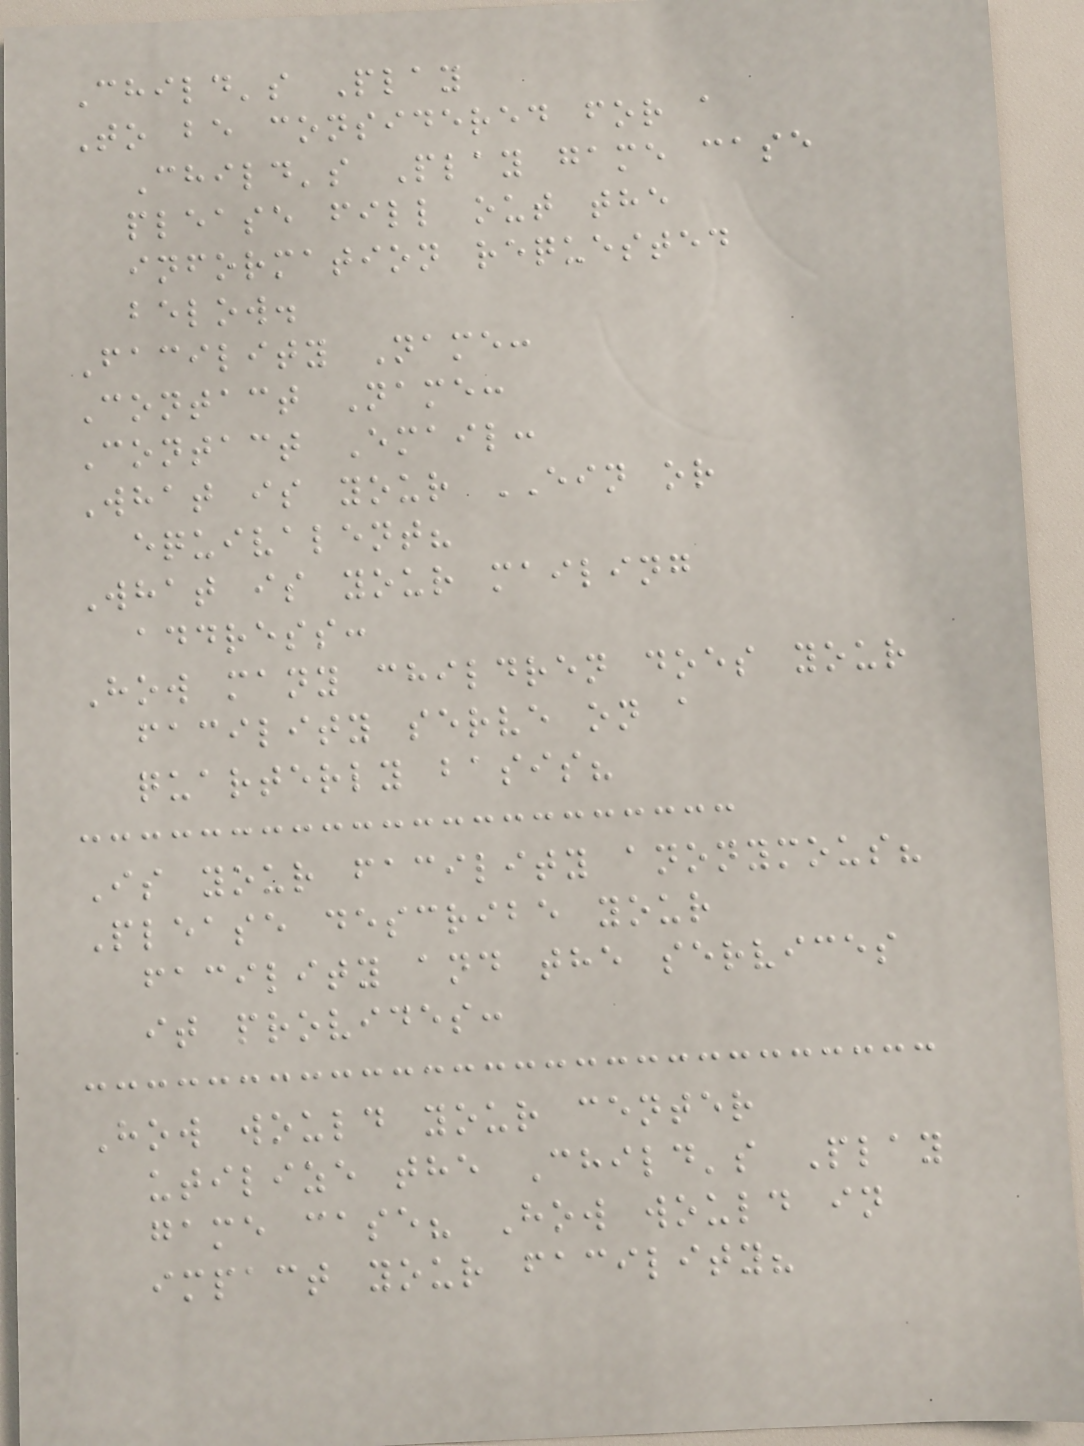Child's Play
To be considered for a
Child's Play game case
please fill out the
information requested
below.
Facility Name:
Contact Name:
Contact Email:
What is your EIN or
equivalent?
What is your mailing
address:
How many children does your
facility serve on a
quarterly basis?
Is your facility anonymous?
Please describe your
facility and the services
it provides:
How would your center
utilize the Child's Play
game case? How would in
impact your facility?
